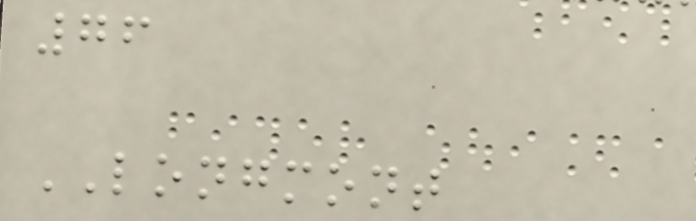76
LONGMONT
